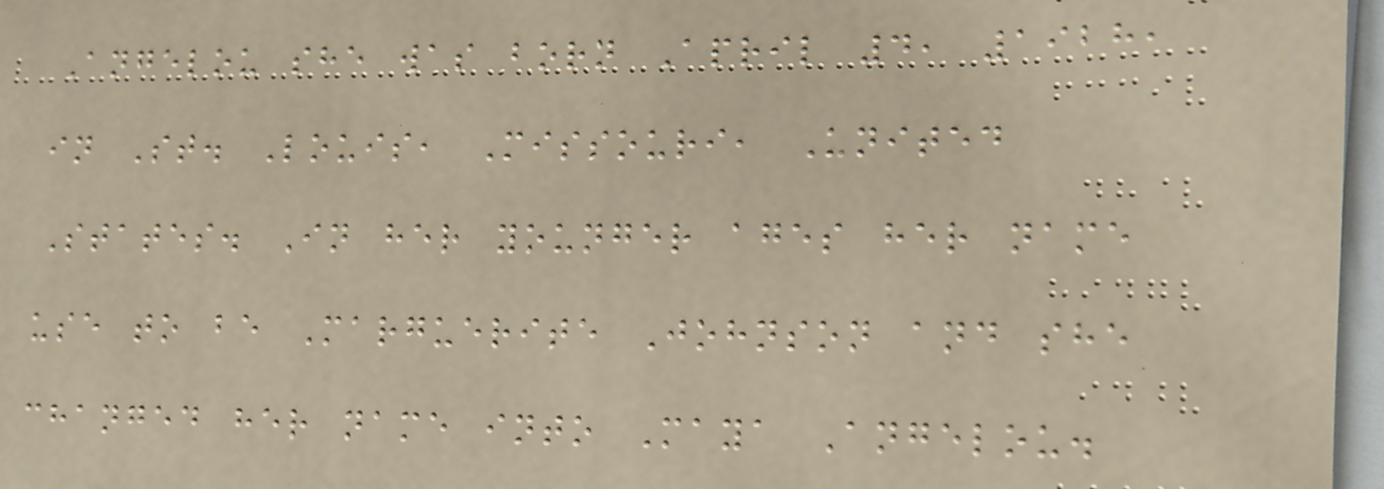Angelou she was born April 4, 1928,
in St. Louis, Missouri, United
States. In her younger ages her name
use to be Marguerite Johnson and she
changed her name into Maya Angelou.
